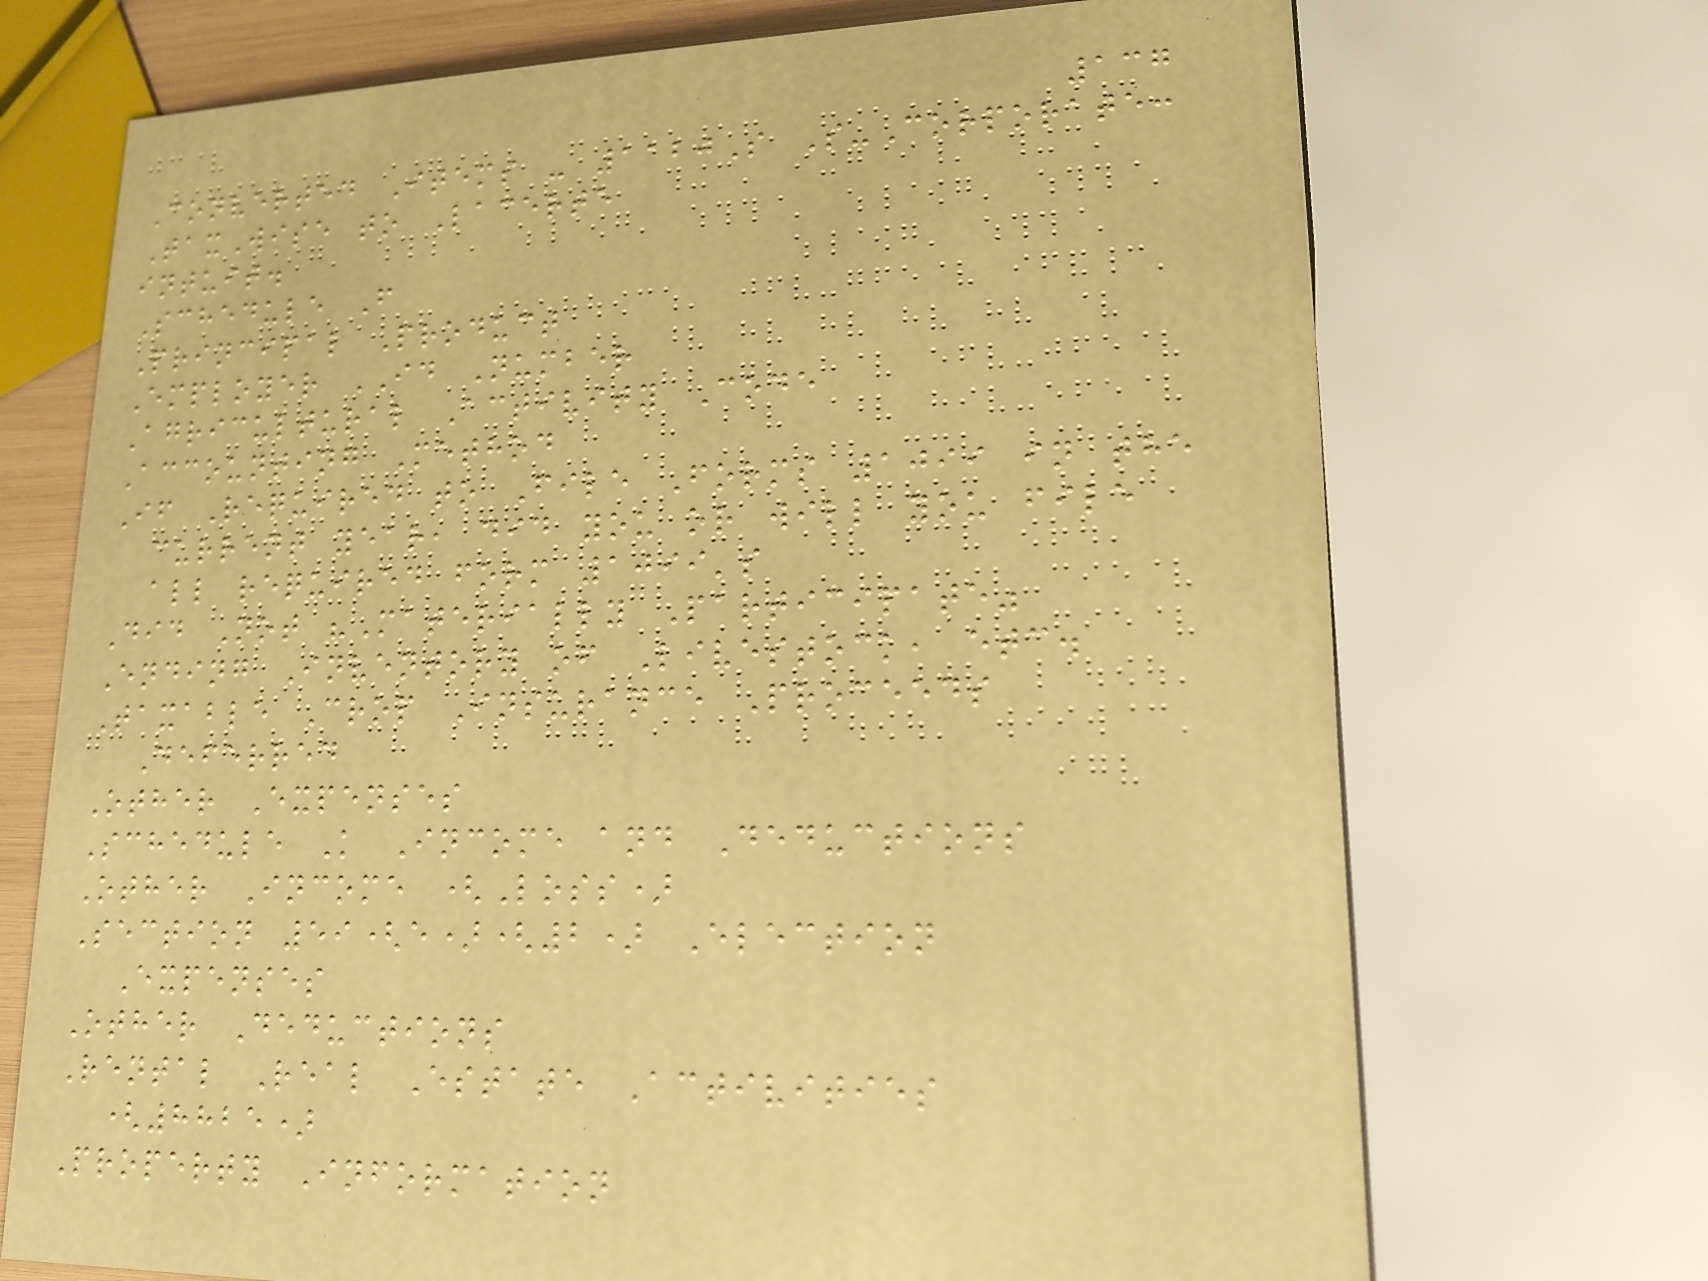137
Converted Items - 1120S S-Corporate:
TaxWise to Lacerte
intuit.
Schedule F
Principal Product
Employer ID Number
Agricultural Activity Code
Accounting Method
If Required to File Forms 1099 in the
current year, did you or will you file
all required form 1099's
Did Not "Materially Participate"
Ending Inventory of Livestock, etc.
Taxable Crop Insurance Proceeds
Deferred
Other Expenses
Schedule K Income and Deductions
Other Income (Loss)
Section 59(e)(2) Election
Expenses
Other Deductions
Rental Real Estate Activities
(8825)
Property Information
